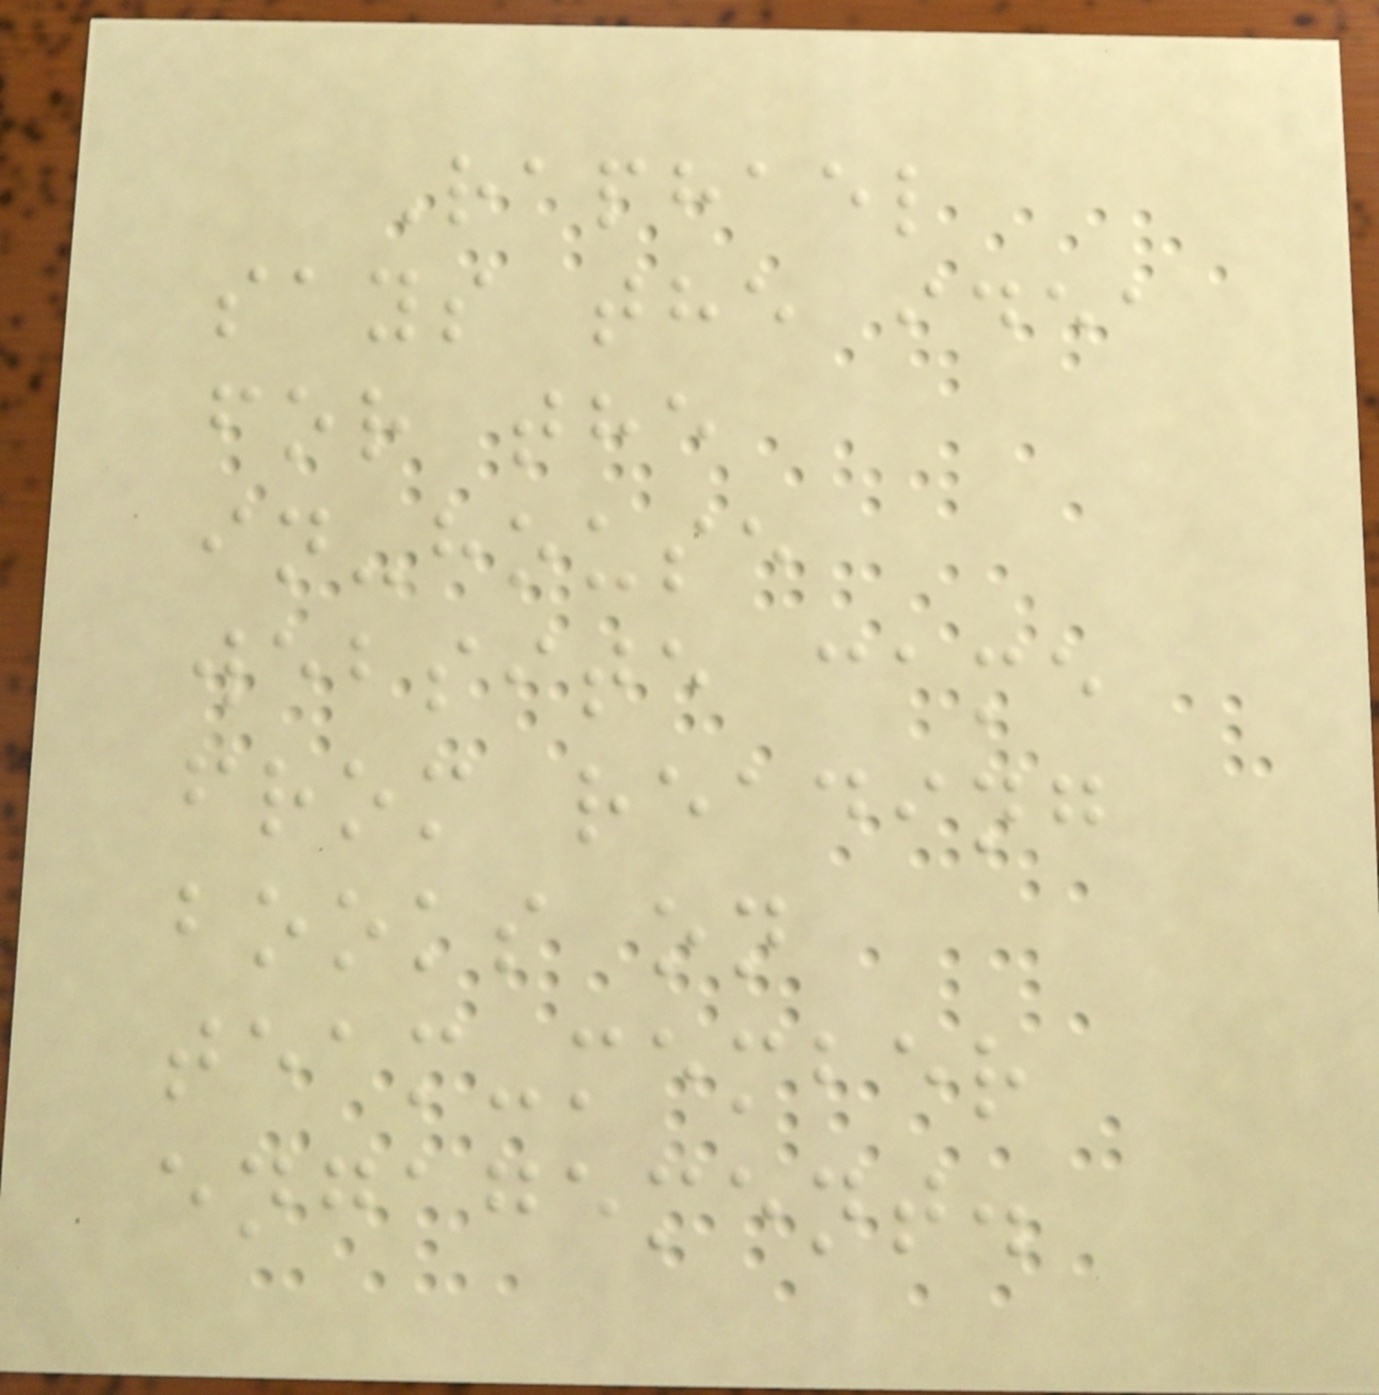Raphael
says the idea
for the
in-house
website came
from reading
books on
team-member
engagement.
